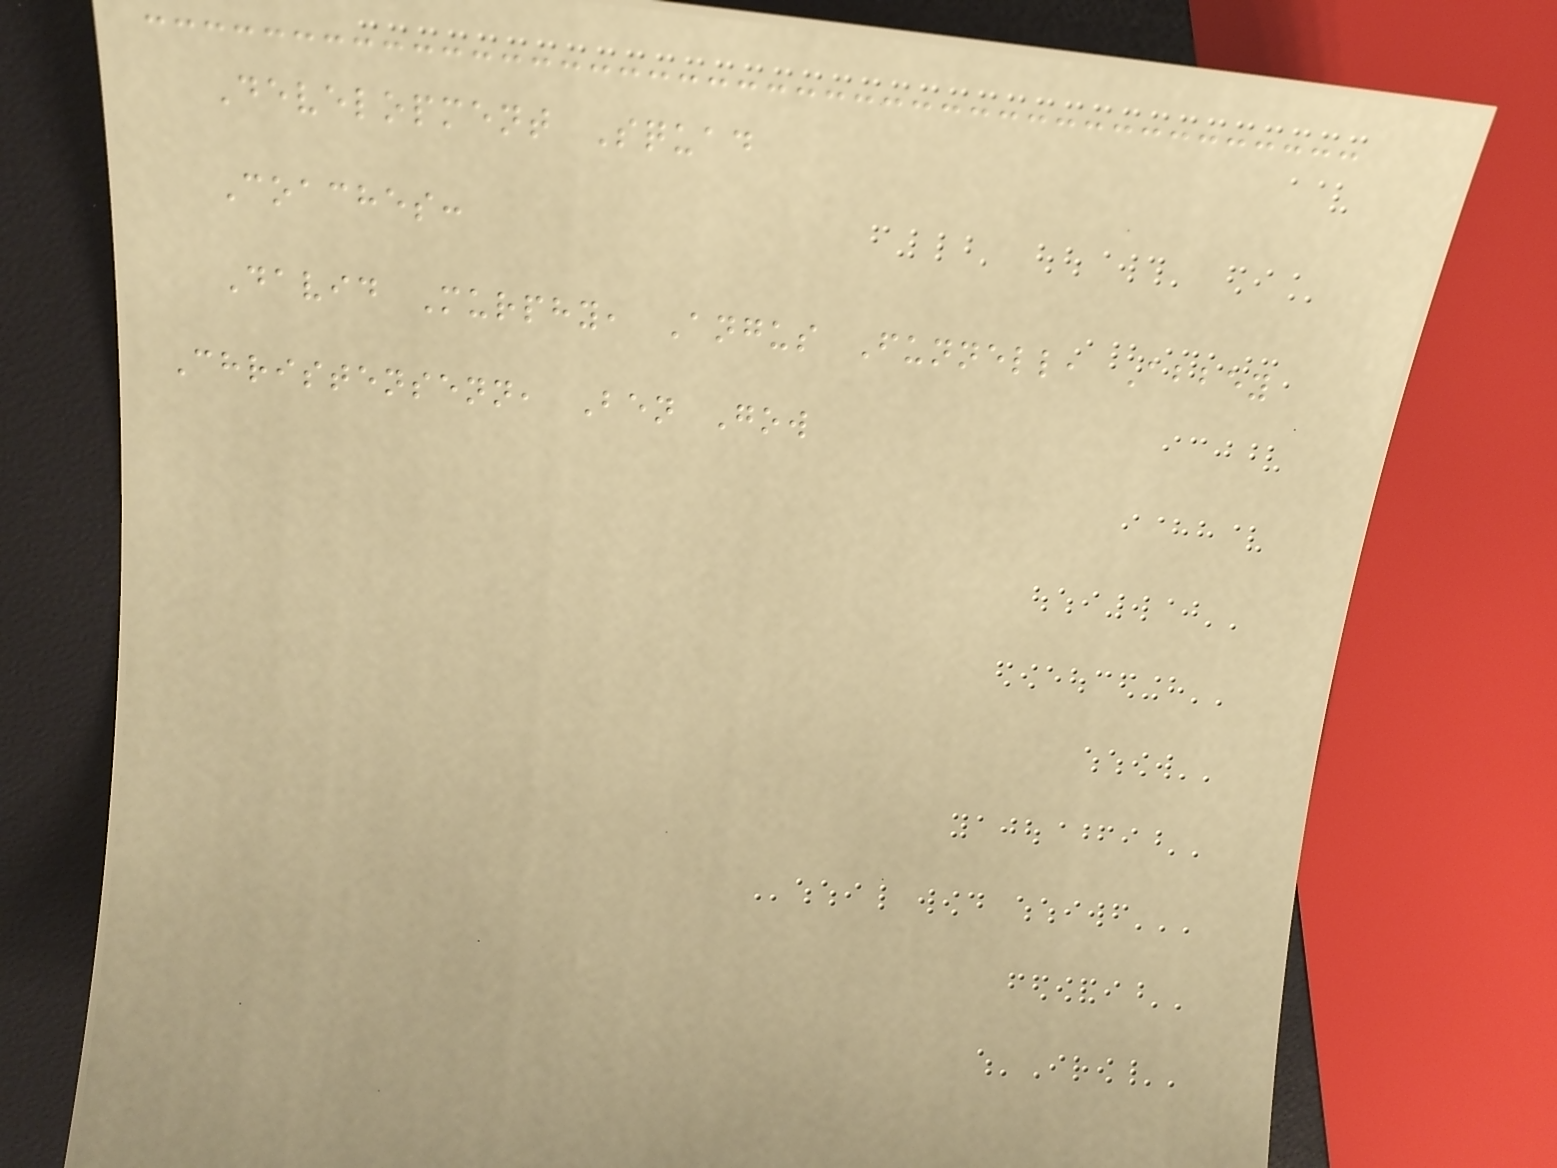Development Squad
Coaches:
David Murphy, Angus Funnell, Abbey
Christensenn, Ben Gow
